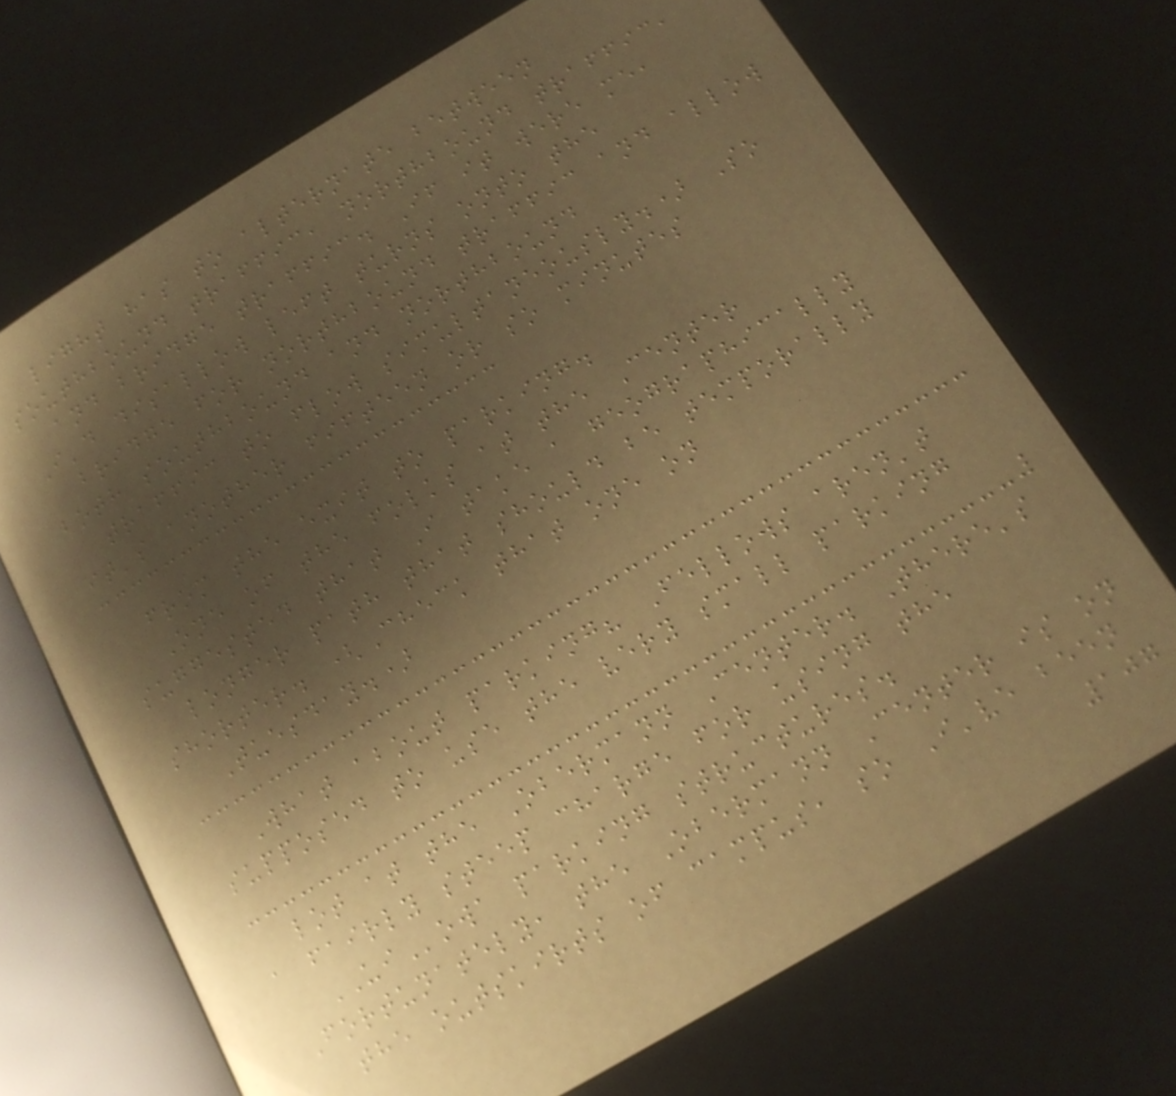light has to alternate between
southbound traffic, northbound traffic,
and bridge traffic. If it were me,
I'd disallow left turns onto the
bridge for northbound traffic and allow
both southbound and northbound
traffic to flow simultaneously.) So
it's another fifteen or so minutes
from the exit to parking.
One of the folks at the Center
suggested that I take a geographically
longer path that should be temporally
shorter. (Check that one on
Tuesday.)
What about parking? Fellows aren't
supposed to use the very small parking
lot at the Obermann Center. There's
a fairly steep charge for using the
UIowa parking structures.
Fortunately, the Obermann Center is on
the outskirts of campus, so I've been
107
